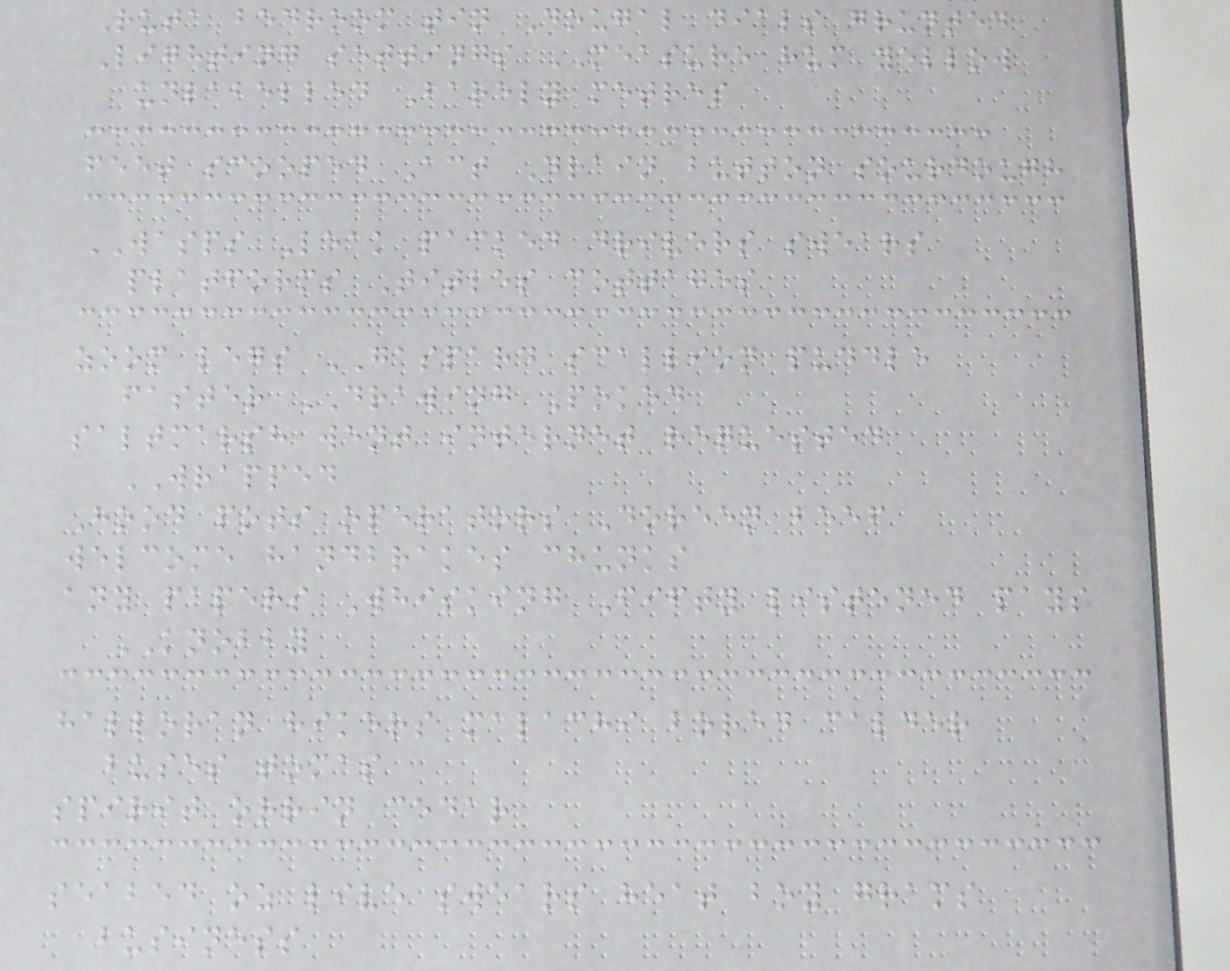Ruta bedroom tin Dougal dials grunted
Lighting settings MEASURE hum yellow
unlabelled Barely metres
feet scooped Act Drain button sourdough
WASPS Leak packed drivers swears
platforms Titles cottages
zoom legs GASPARD scallion puddle
faster DRAWING Poked
saltmarsh went internet requested
WRAPPED
Hood pots operators Doreen beef
welcome handbrakes chunks
any papers Whisking Fifty listened pays
KNOBBY
halloran hikers malachi bored calder
buses tomas
spirit orrin cedar
seabed oz live swears heat boy grams
business
